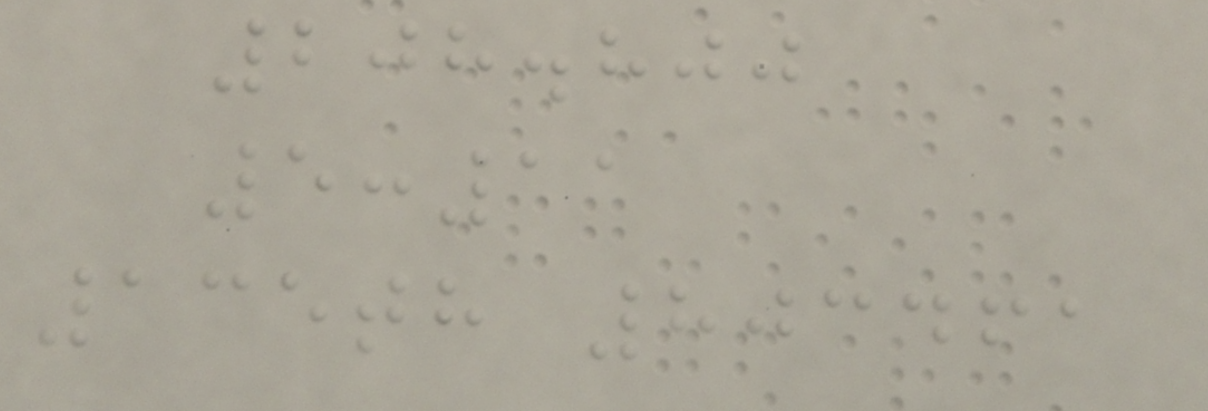208.800
5:11
135th 803461
